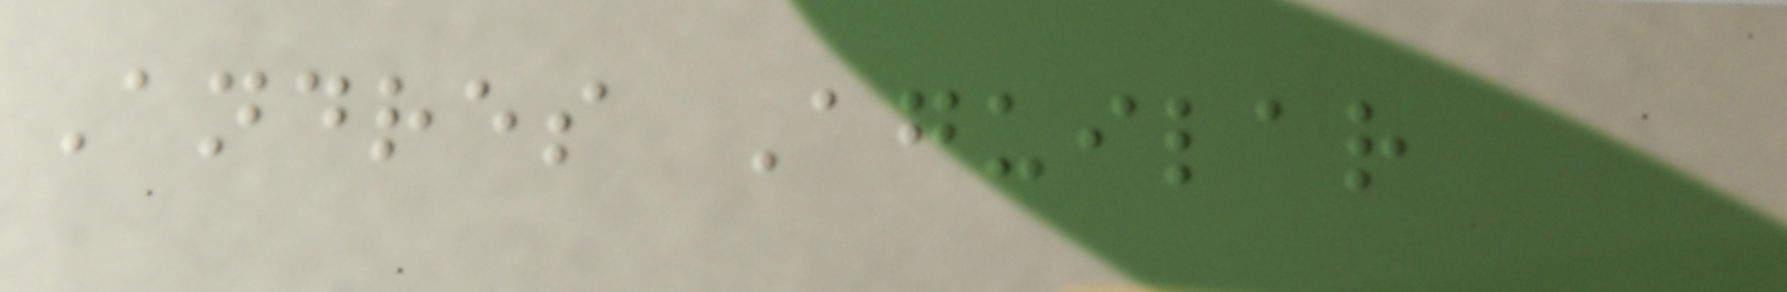Andres Aguilar
